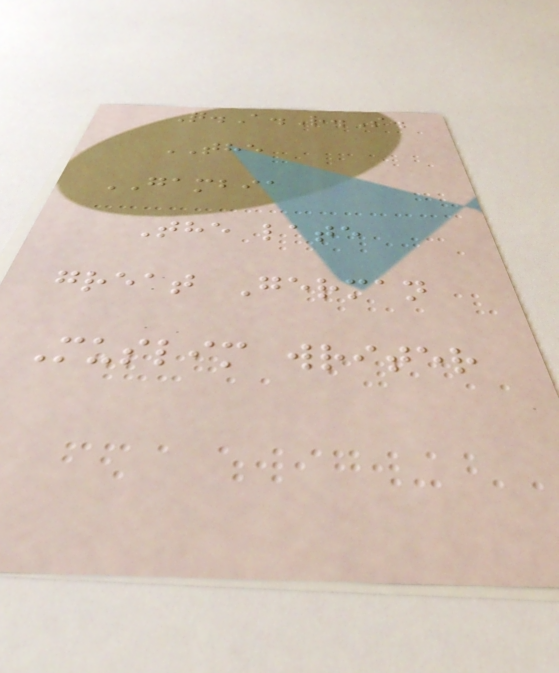Q.A.R.S.
THE
GAMBIA
The late
great German
Muslim writer
